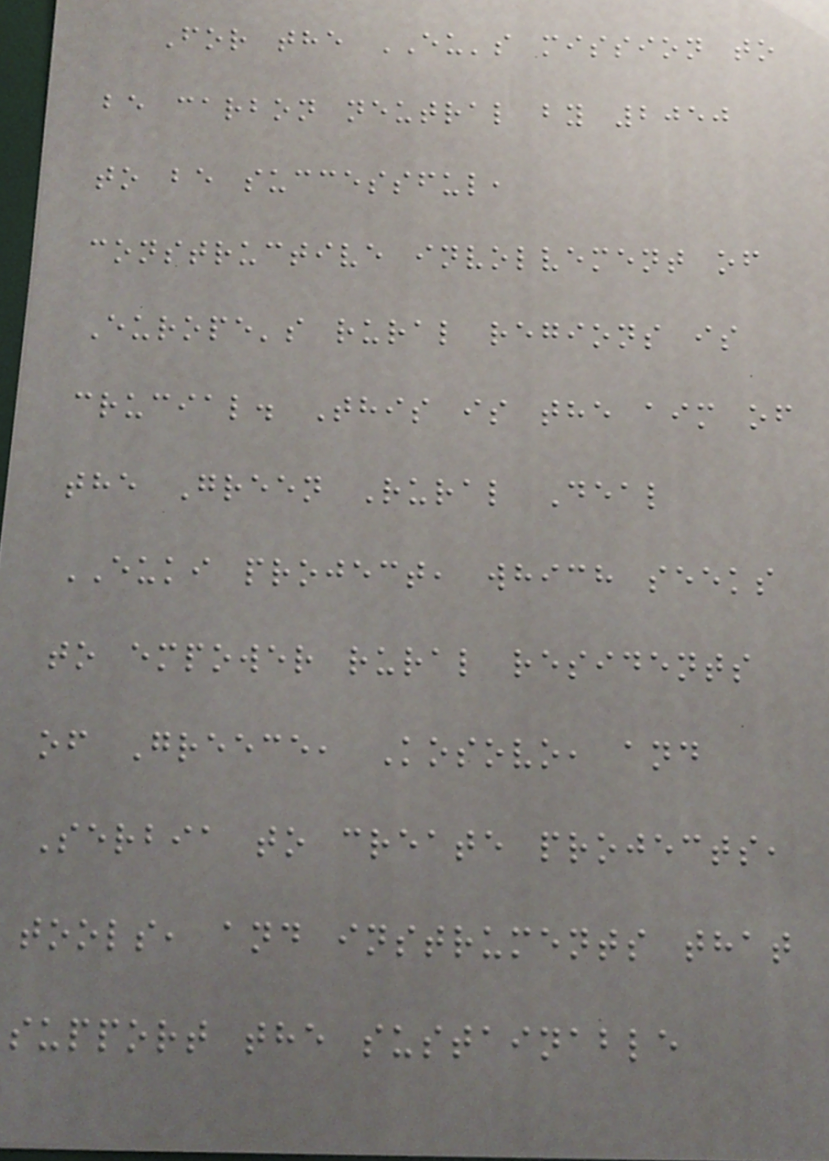For the EU's mission to
be carbon neutral by 2050
to be successful,
constructive involvement of
Europe's rural regions is
crucial. This is the aim of
the Green Rural Deal
EUKI project, which seeks
to empower rural residents
of Greece, Kosovo, and
Serbia to create projects,
tools, and instruments that
support the sustainable
